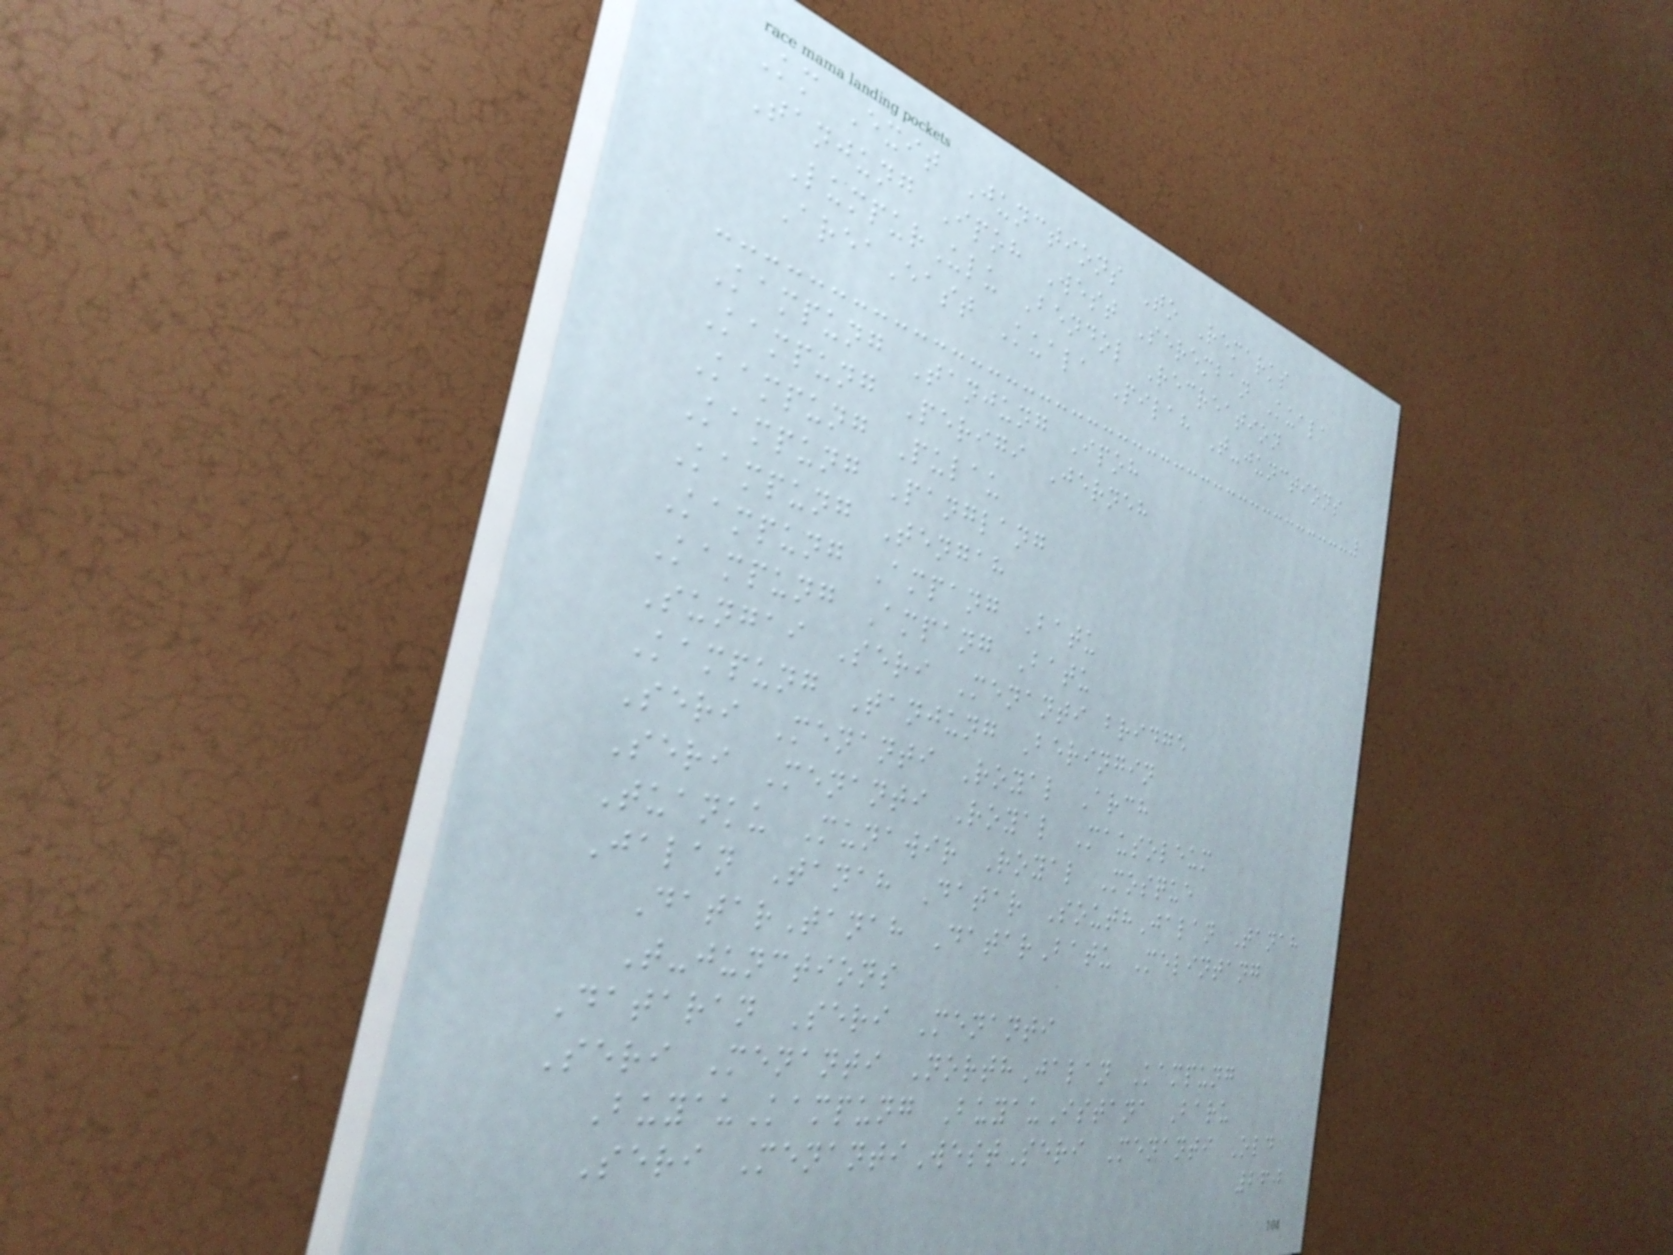Km Exit Junctions To Remarks
Tanjung Ipoh West Seremban Kuala
LumpurUlu Bendol Recreation
AreaEast Kuala Pilah T-junctions
Kampung Tanjung Ipoh
Kampung Perigi Jerneh
Kampung Pulau
Kampung Panglang
Kampung Tengah
Kampung Ampang Batu
Kampung Ampang Batu
Sungai Seri Menanti bridge
Kampung Tanjung Beringin
Seri Menanti Royal Arch
Seri Menanti Royal Mausoleum
Tuanku Munawir Royal Mosque
Jalan Tanah Datar SouthJalan Tanah
DatarTanah DatarBatu Melintang
T-junctions
Dataran Seri Menanti
Seri Menanti NorthJalan Kampung
BuyauKampung BuyauIstana Baru
Seri MenantiWestSeri Menanti Old
260
